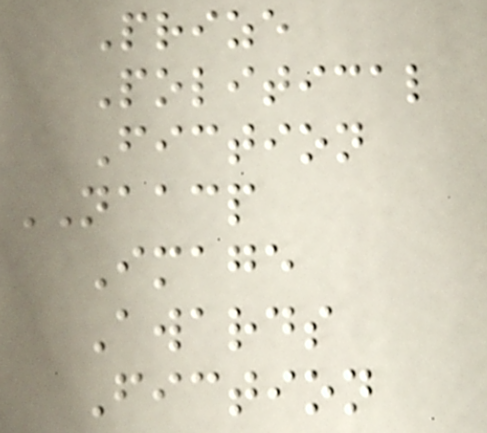Prize
Political
Fiction
NAACP
Image
Awards
Fiction
